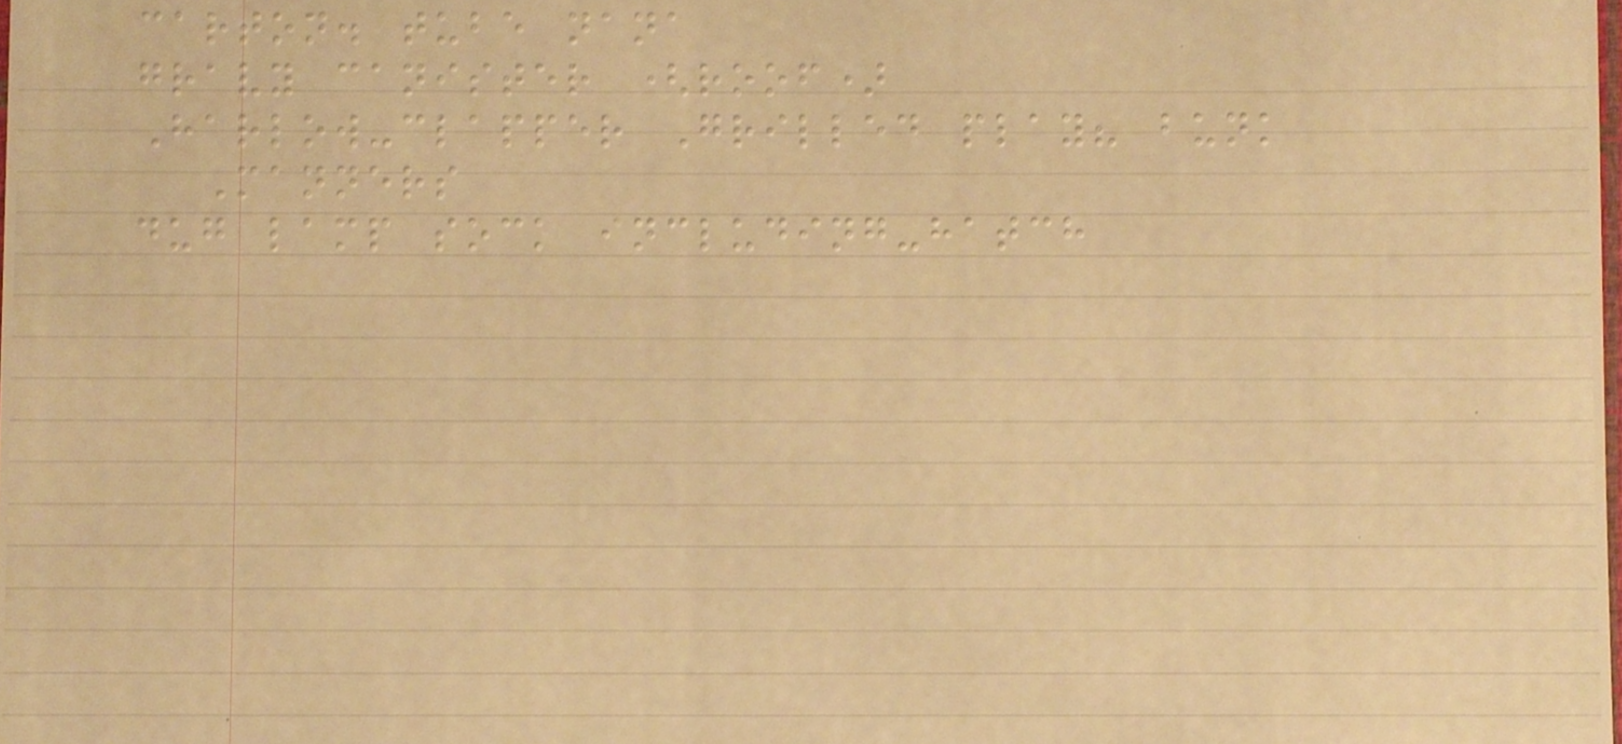carton. tube nana
gravy canister (roof)
Harlow-clapper Grilled play? bunk
Manners
dug lamp sock including-hatch
